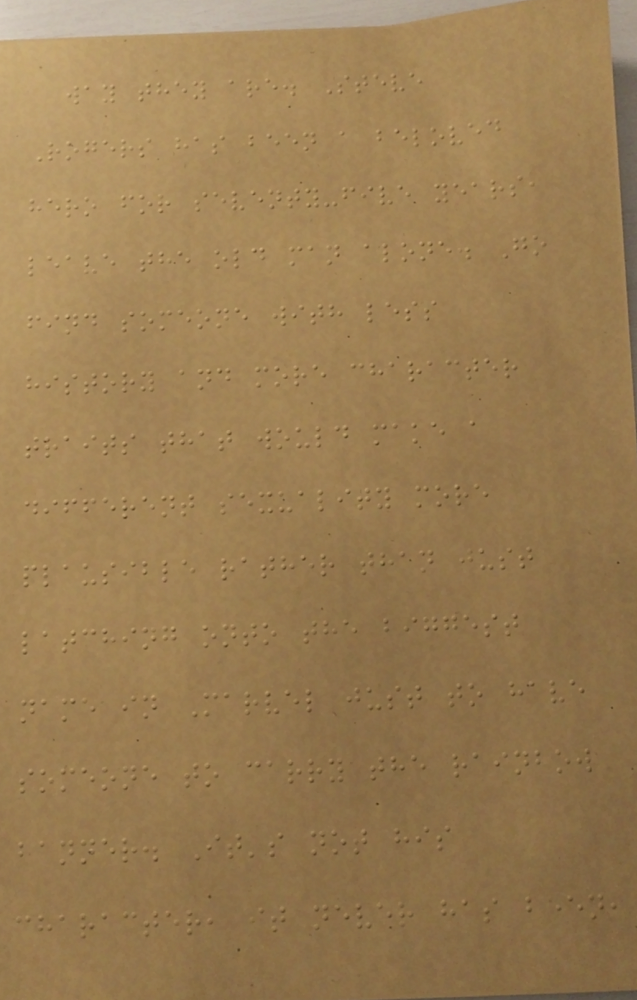way they are. Steve
Rogers has been a beloved
hero for seventy-five years,
leave the old man alone. Go
find someone with less
history and more character
traits that would make a
different sexuality more
plausible rather than just
latching onto the biggest
name in Marvel just to have
someone to carry the rainbow
banner. It's not his
character, it never has been,
